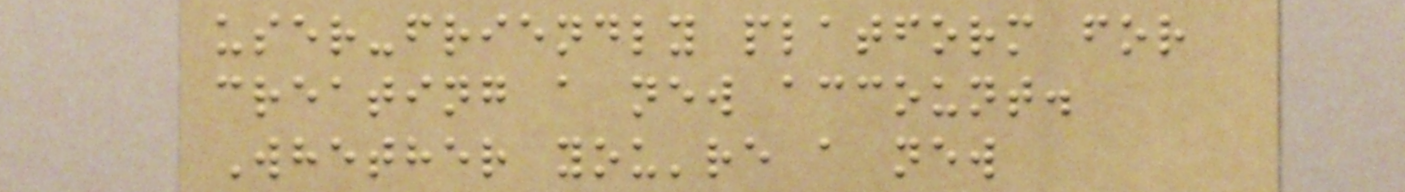user-friendly platform for
creating a new account.
Whether you're a new
